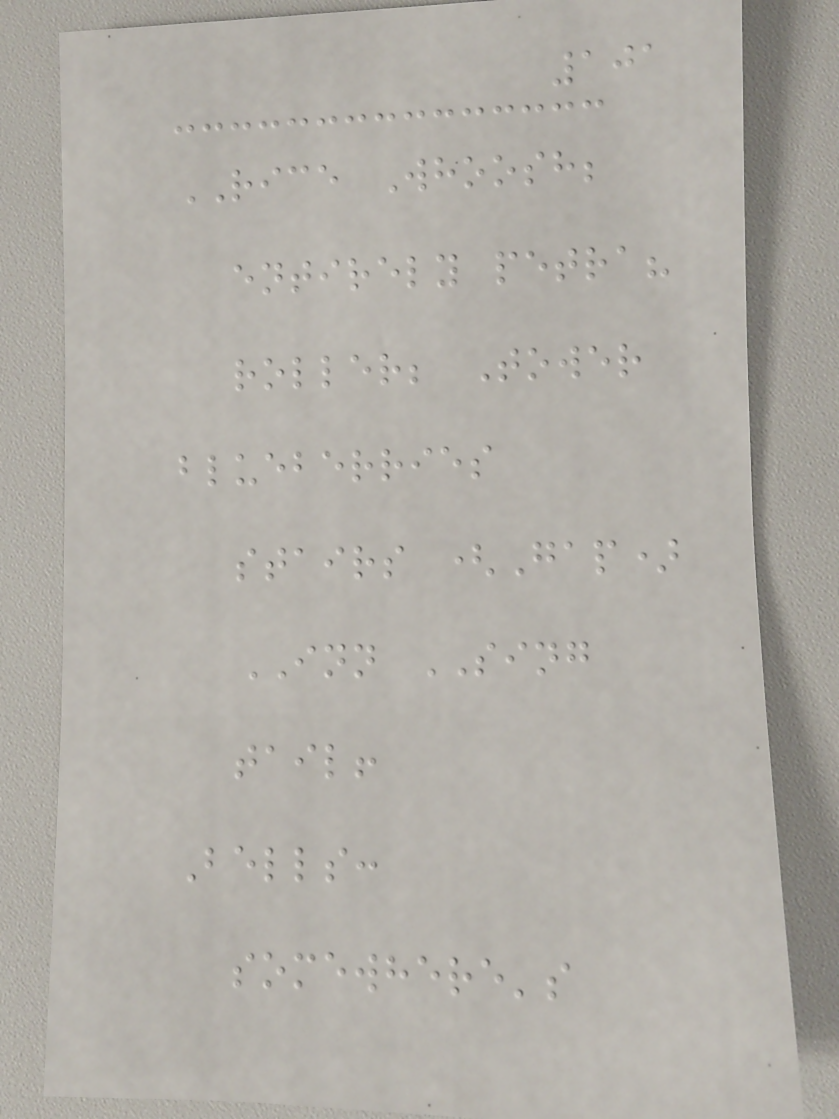101
RICE Whoosh;
entirely petra?
roller; Tower
blueberries
stairs (Gap)
INN SING
tail!
Bells:
somewhere's
